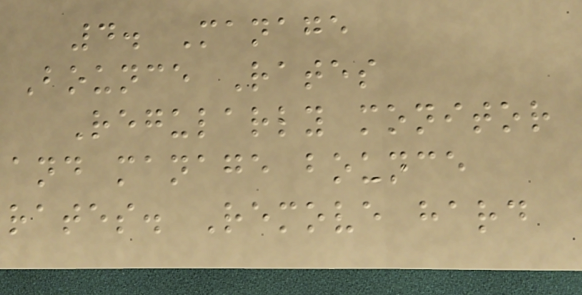4. Manage
Bounce Rates
Regularly monitor
and manage bounce
rates. Remove hard
